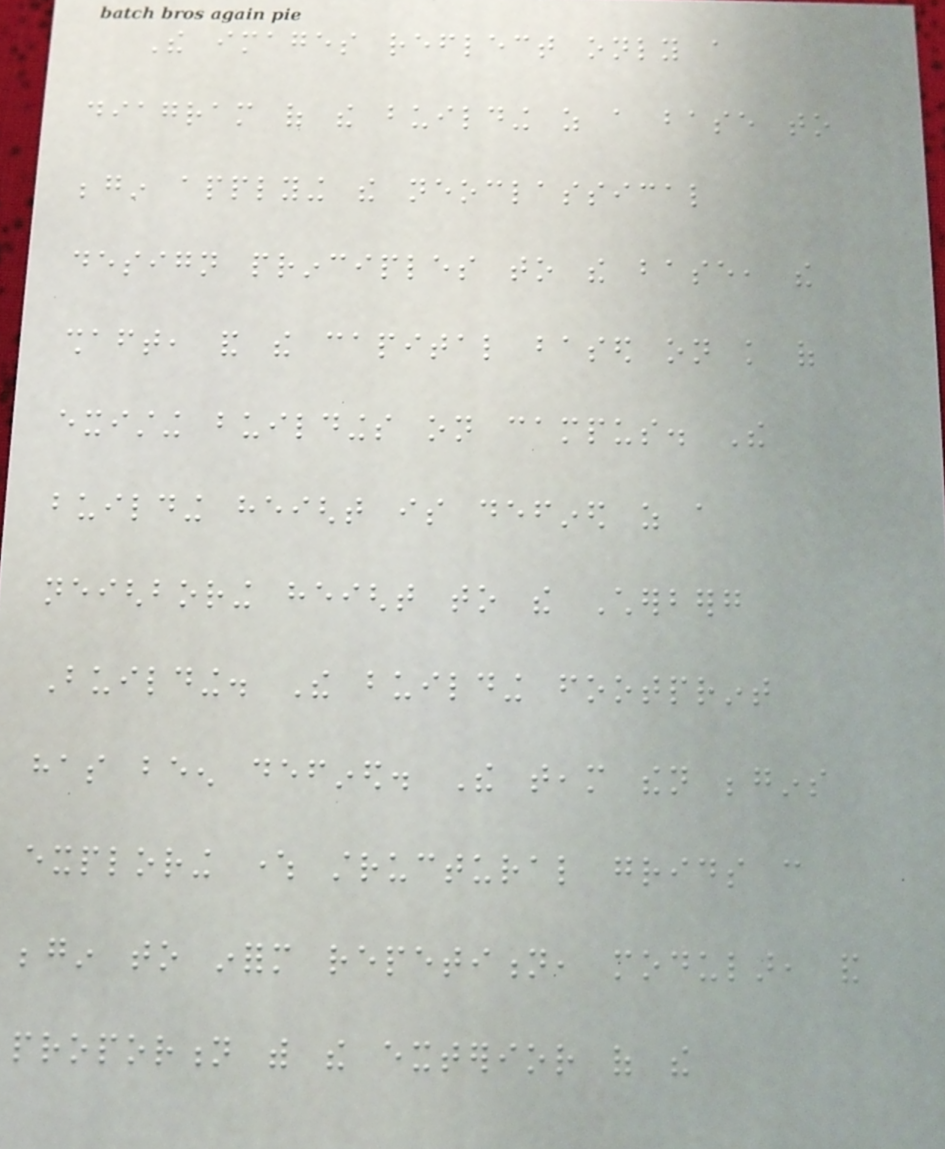The images reflect only a
diagram of the building as a base to
begin applying the neoclassical
design principles to the base, the
shaft, and the capital based on knowledge of
existing buildings on campus. The
building height is defined as a
neighboring height to the Cherberg
Building. The building footprint
has been defined. The team then begins
exploring where structural grids can
begin to inform repetition, modular, and
proportion with the exterior of the
